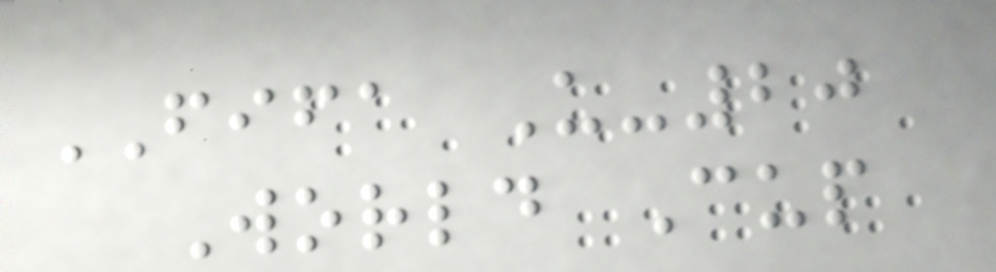FIFA U-20
World Cup
